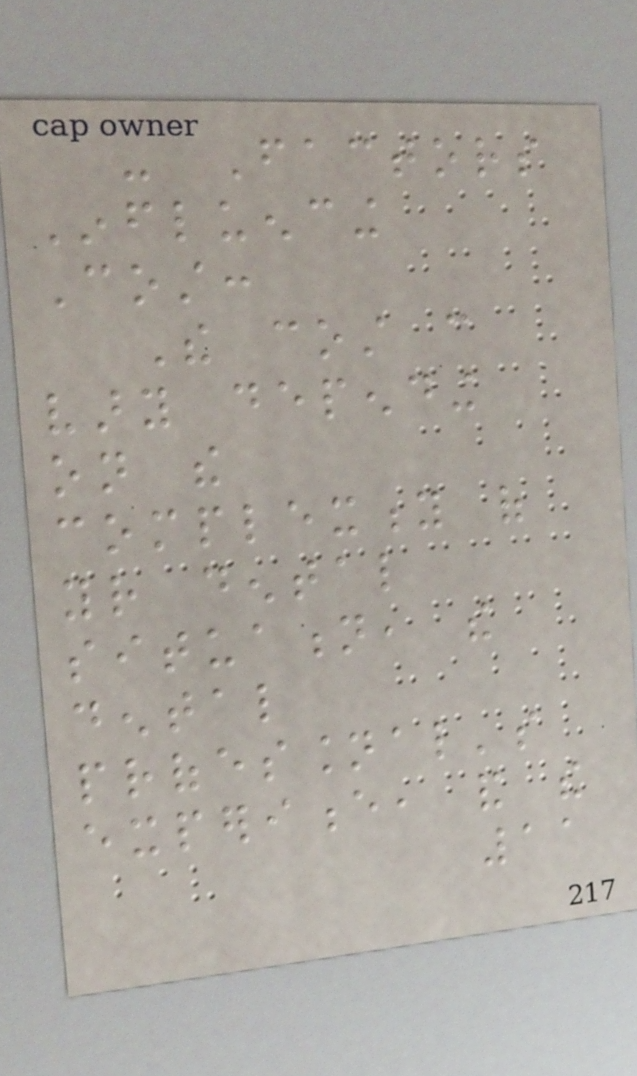- Factors
Influencing
Cost:
The cost can
vary depending
on the
complexity of
your dental
situation, the
dental
professional's
experience, and the
11
